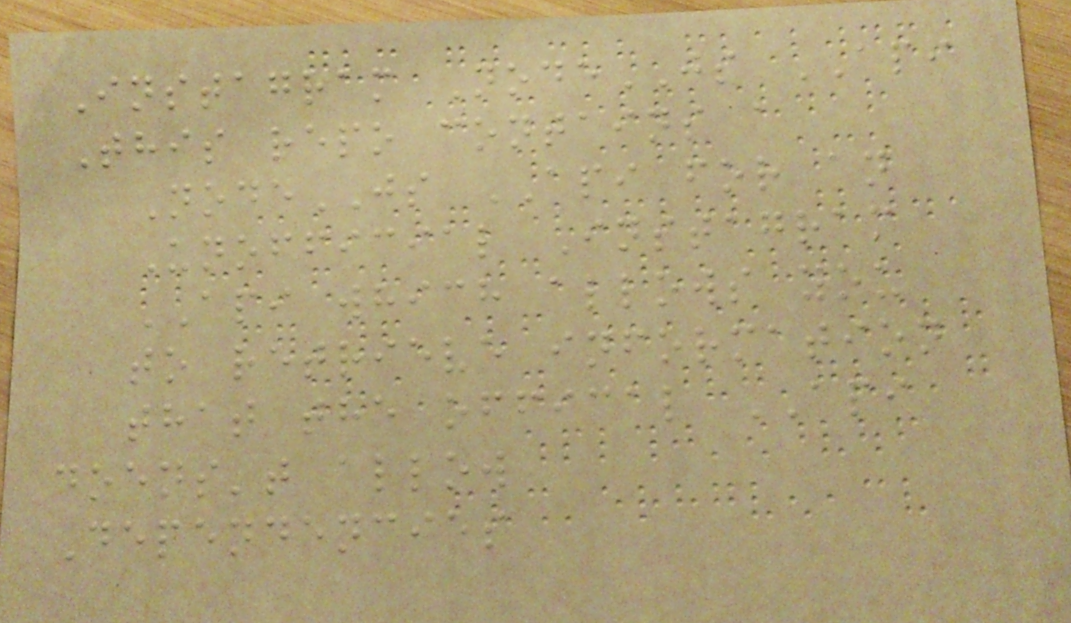Instagram NodeJS API
This repo contains a
NodeJS API for an
Unofficial Instagram
API which allows you
to retrieve information
that the offical API
doens't allow
Dependencies
